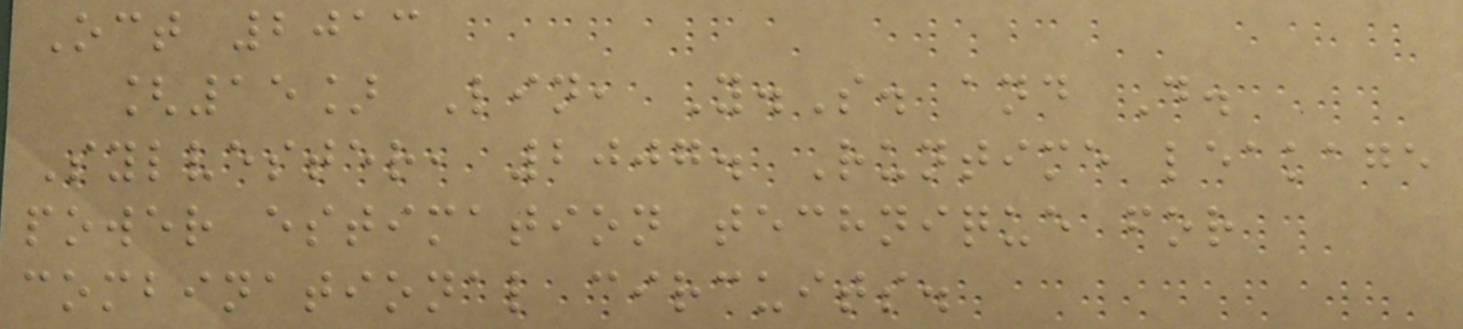Oct 2013
[15] Lin, Y.S. and D.
Sylvester, 2007. Runtime leakage
power estimation technique for
combinational circuits.
